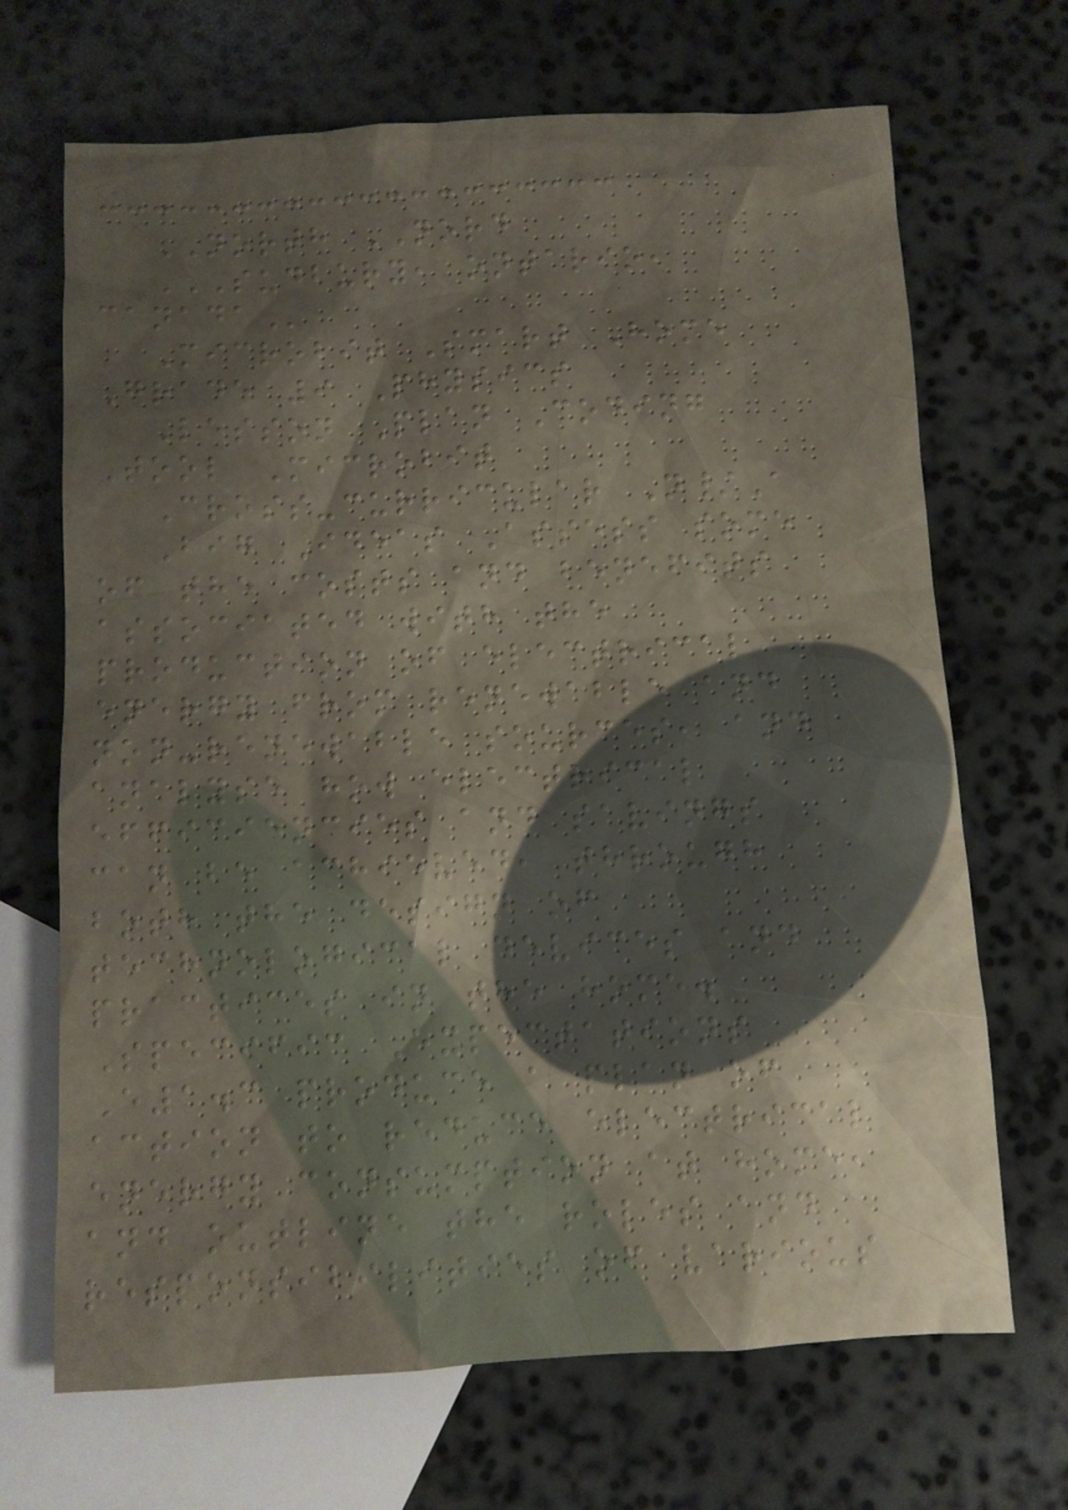NORTH NORD
SUDBURY, ONTARIO,
CANADA
Microbit Smart Home
Grade 9 Physics
Lesson Plan Coding
Tool Microbit
Cross-curricular N/A
Big Ideas Assess some
of the costs and benefits
associated with the
production of electrical
energy from renewable and
non-renewable sources, and
analyse how electrical
efficiencies and savings
can be achieved, through
both the design of
technological devices and
practices in the home.
Specific Expectations
E1.3 produce a plan of
action to reduce electrical
energy consumption at home,
and outline the roles and
responsibilities of various
